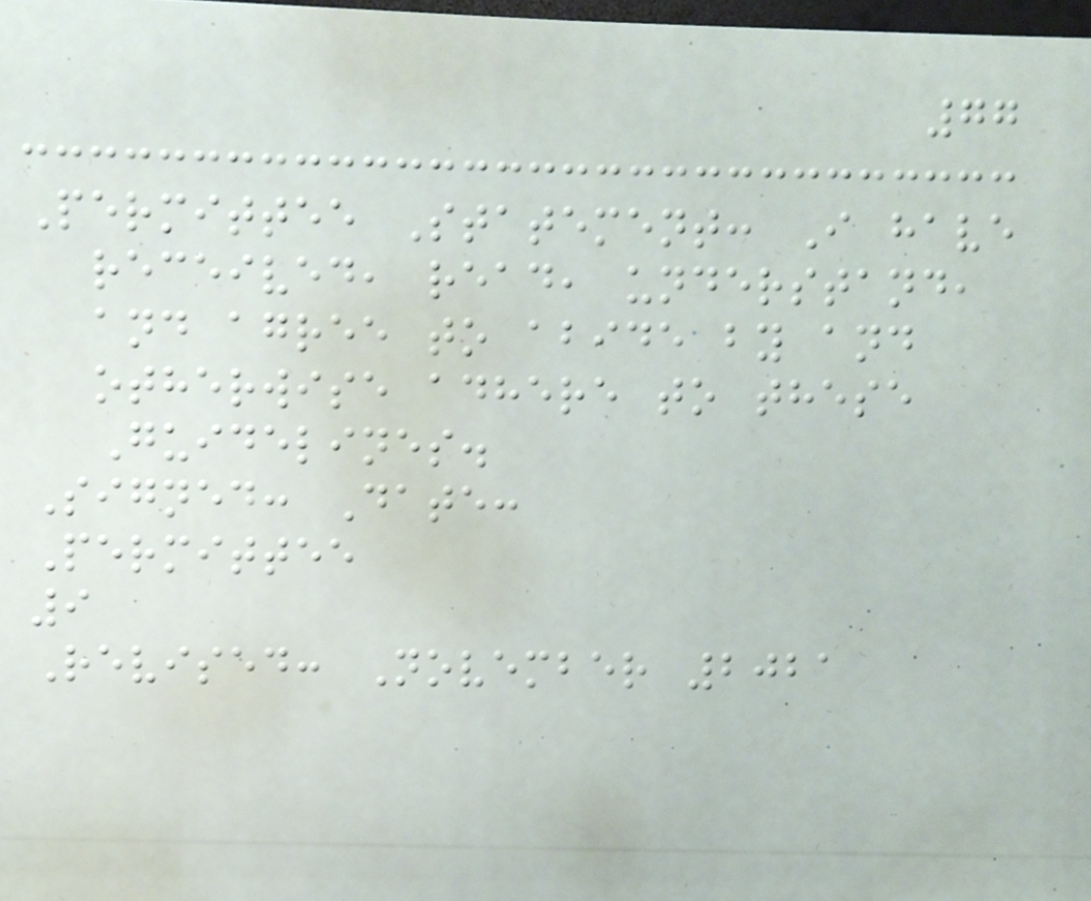77
Permittee Statement: I have
received, read, understand,
and agree to abide by and
otherwise adhere to these
Guidelines.
Signed: Date:
Permittee
9
Revised: November 2021
